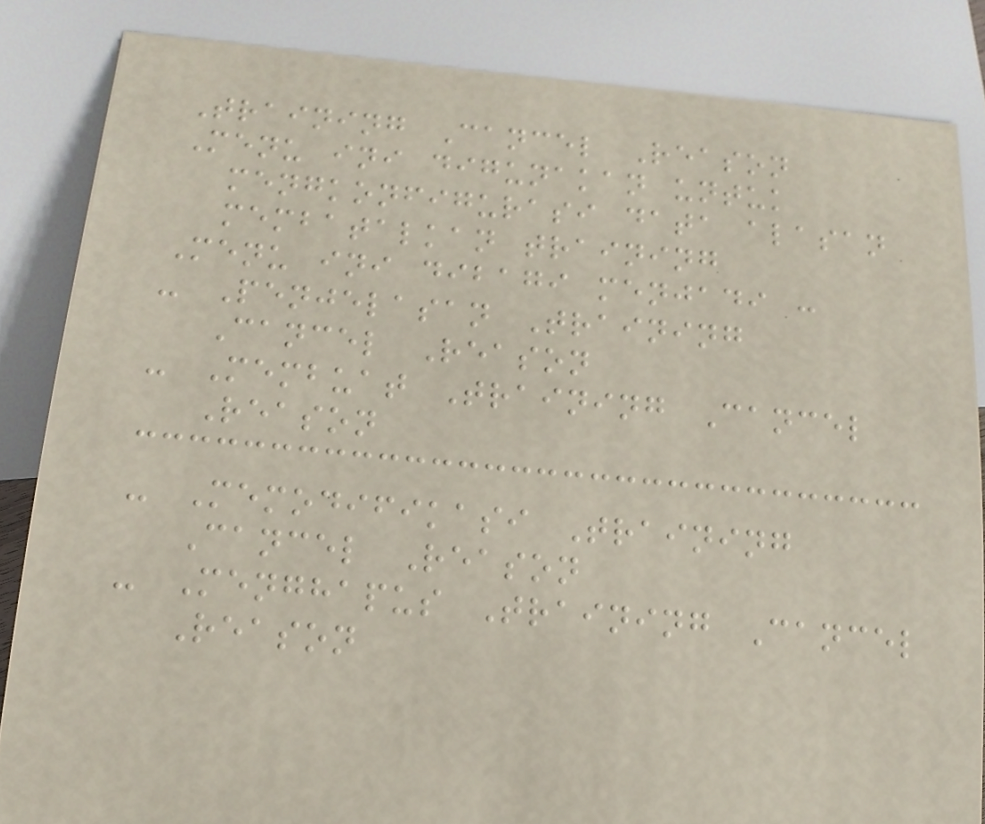Training Cancel Reason
Menu ini digunakan untuk
mengkonfigurasi data alasan
membatalkan training
Menu ini dibagi menjadi :
- Penjelasan Training
Cancel Reason
- Membuat Training Cancel
Reason
- Memodifikasi Training
Cancel Reason
- Menghapus Training Cancel
Reason
